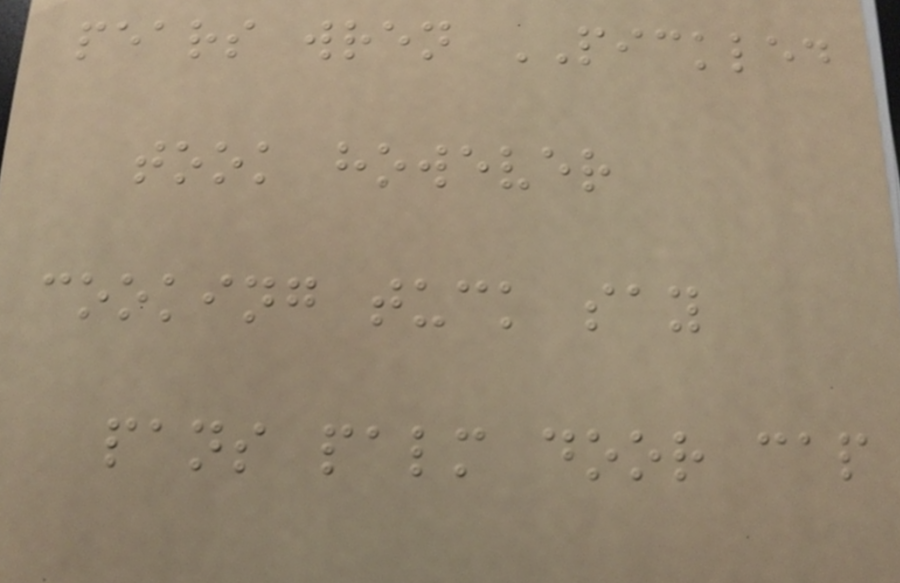pears wren PICKLED
took however
cooking tuck say
pans palm door cap
